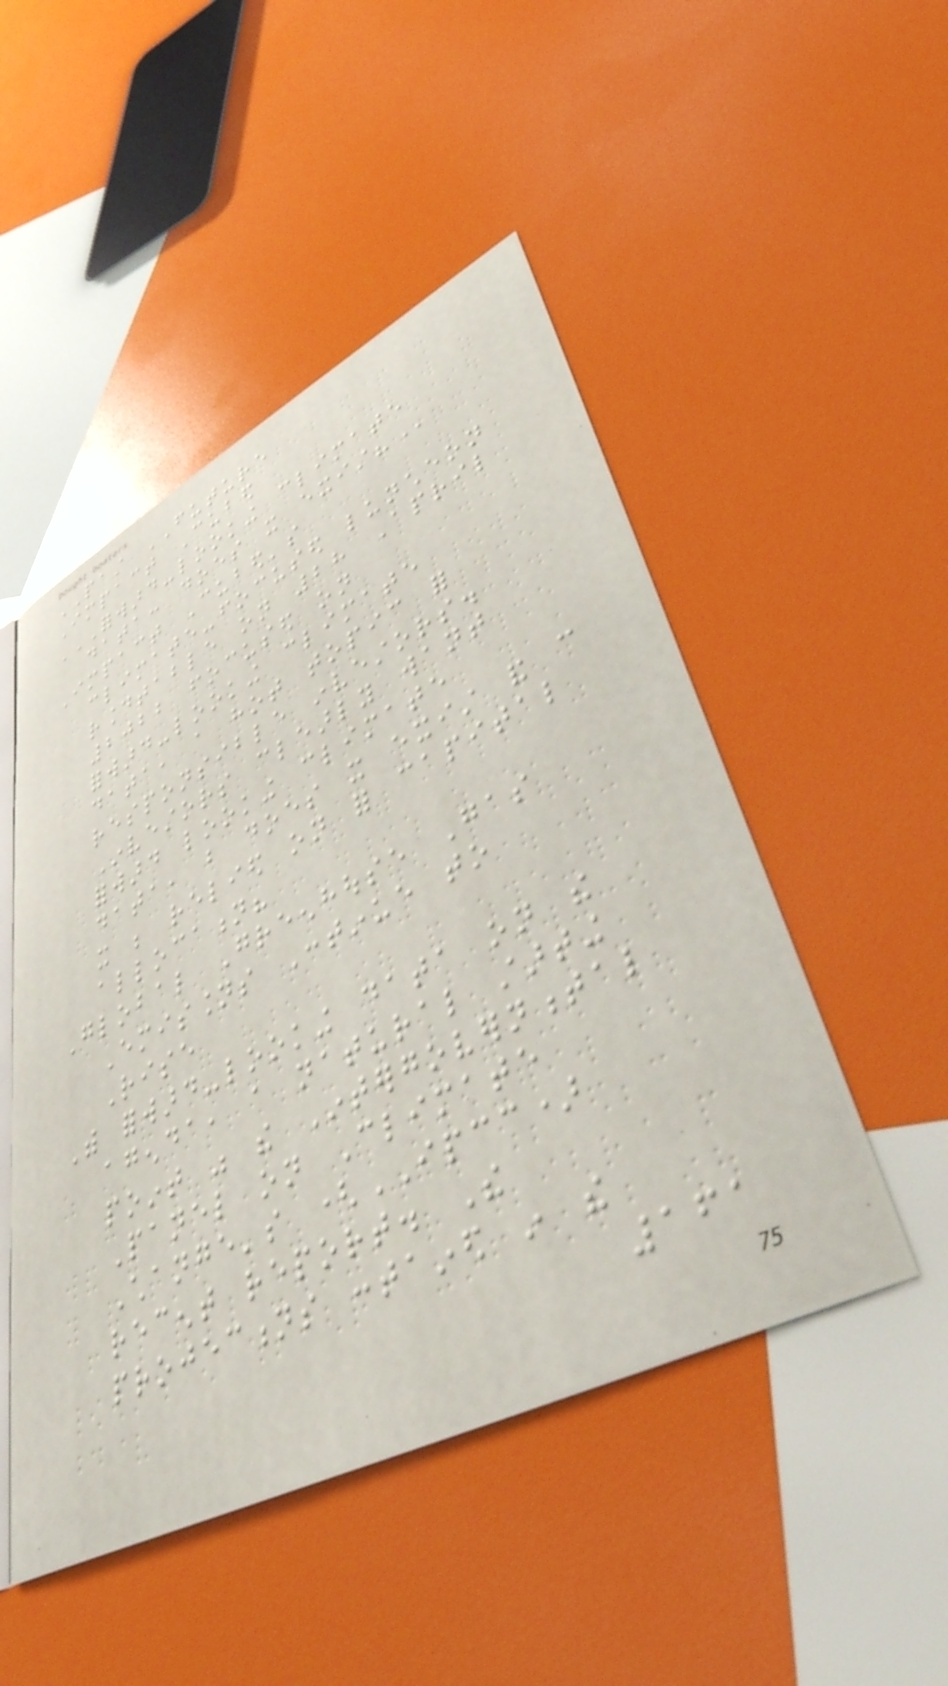PAST FUTURE
Impact Cubed
FORWARD-LOOKING CLIMATE
DATA: DOES IT EXIST?
Impact Cubed's
climate-focused luncheon
roundtable on 28 April
2022 focused on
forward-looking climate
data, a hot topic for
responsible investors.
Investors clearly want
forward looking climate
data, but does it exist and can
it be relied on for capital
allocation?
Global Greenhouse Gas
Emissions Continue to
Rise
With forward-looking data on the
agenda, a natural starting
point was the Intergovernmental
Panel on Climate
Change's (IPCC)
recent report. The
projections contained in the
161
